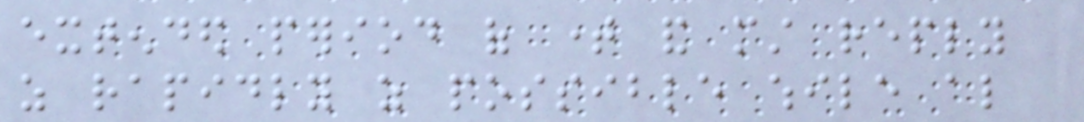extended period of time and must reply
as rapidly as possible while also
